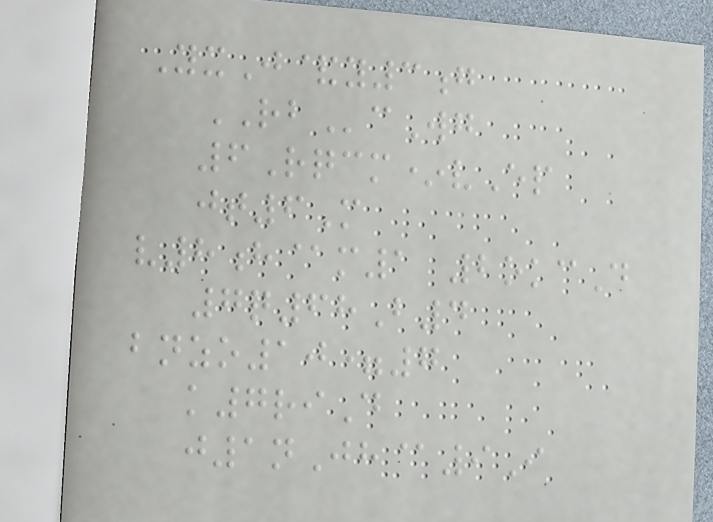YxJ&y3g
RBcWg
6Rqcm*vEp
jt6M
v8h@m1 2okcD
7q68B4
bnzo10=7
k7riD
j1nJh@9I
